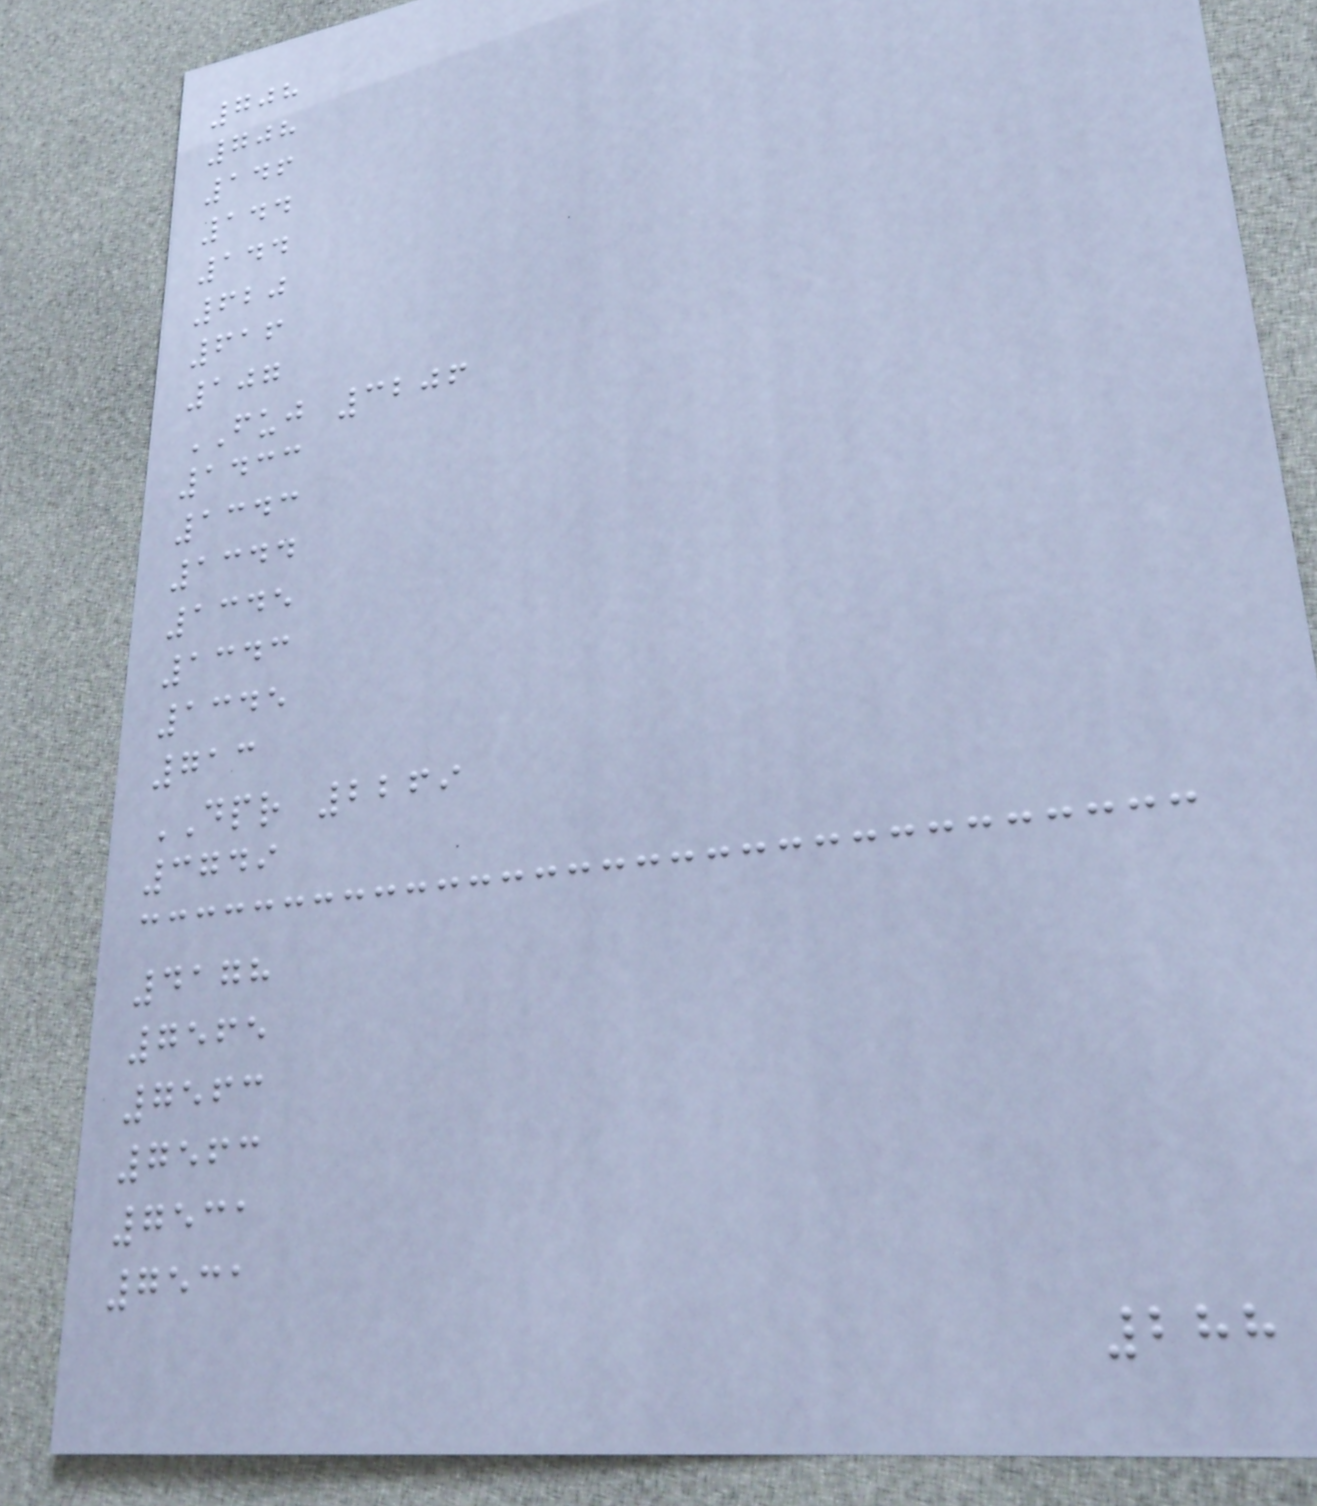708
708
146
144
144
620
616
107
FUJ 3206
1433
1343
1344
1345
1343
1345
713
DPR 2269
3749
4178
7565
7563
7563
7531
7531
288
